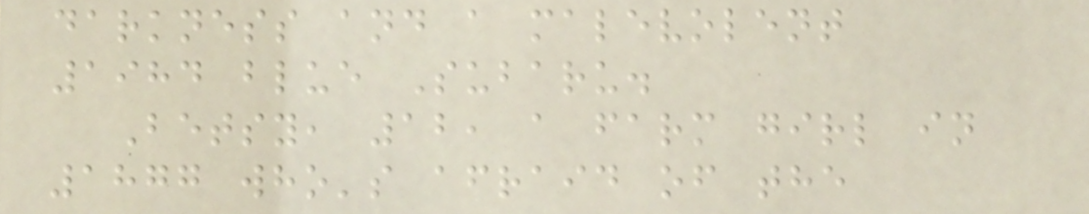darkness and a malevolent
1984 blue Subaru.
Betsy, 12, a farm girl in
1877 who's afraid of the
